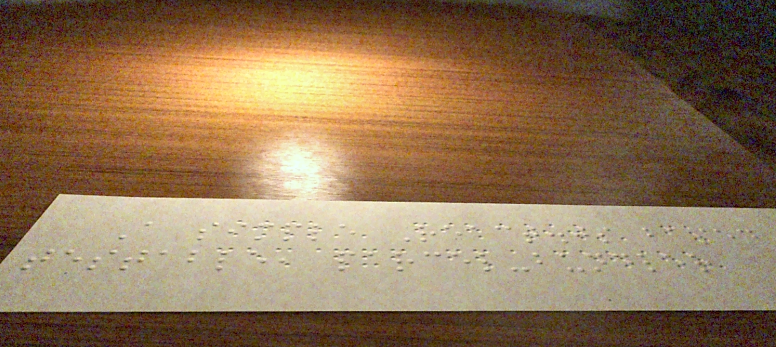A simple React.js based
testable, parcel-bundler
